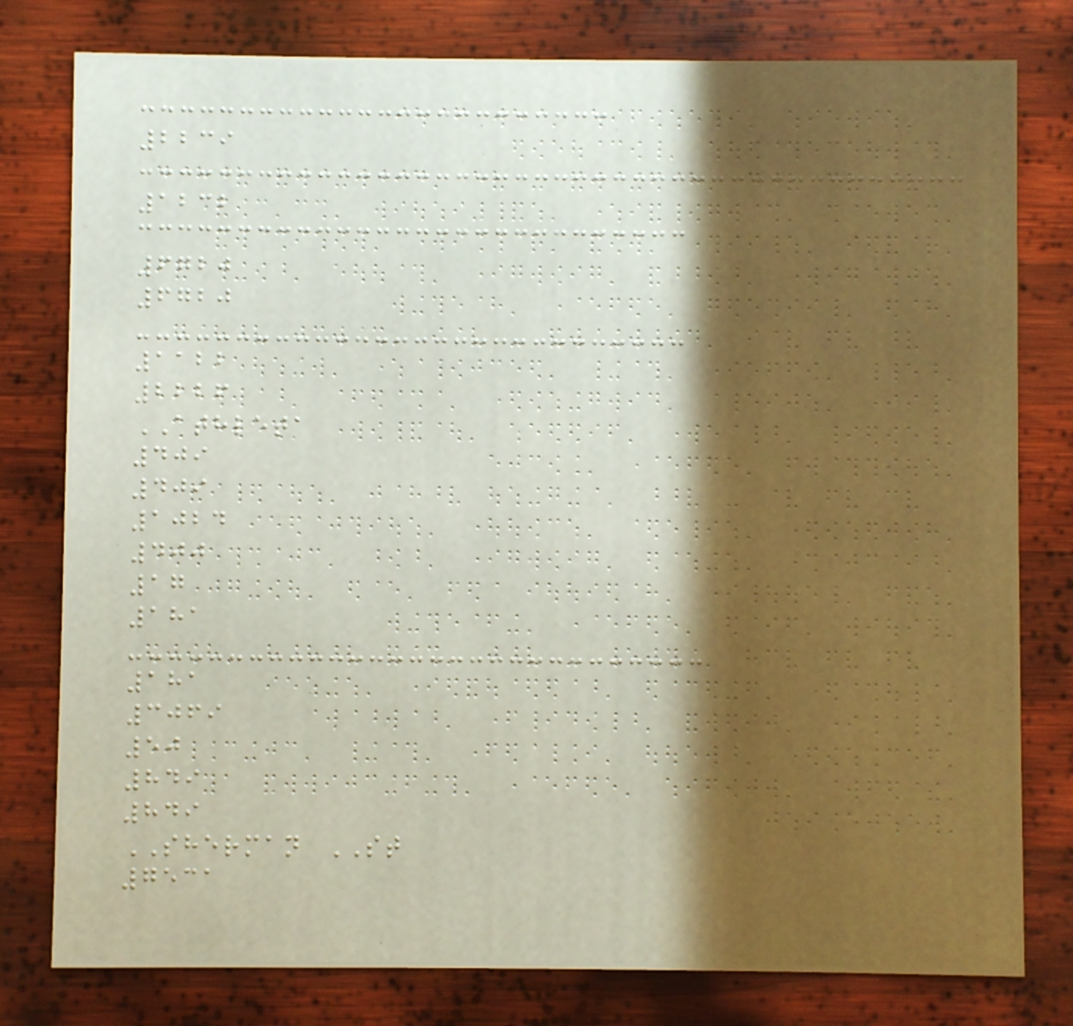2239
1232
6720
6720
1122
2226
ATHLETA
409
409
1024
400
17
181
181
3069
50
849
849
SHERMAN ST
7531
